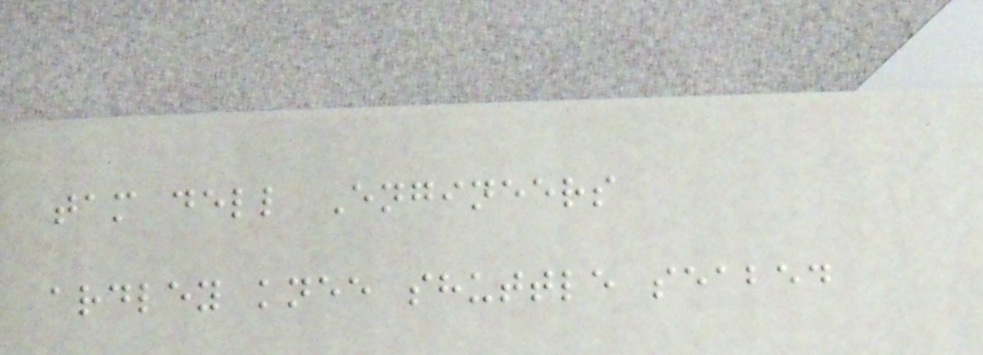tam dell Engineers
ardley knee shuttle seabed
